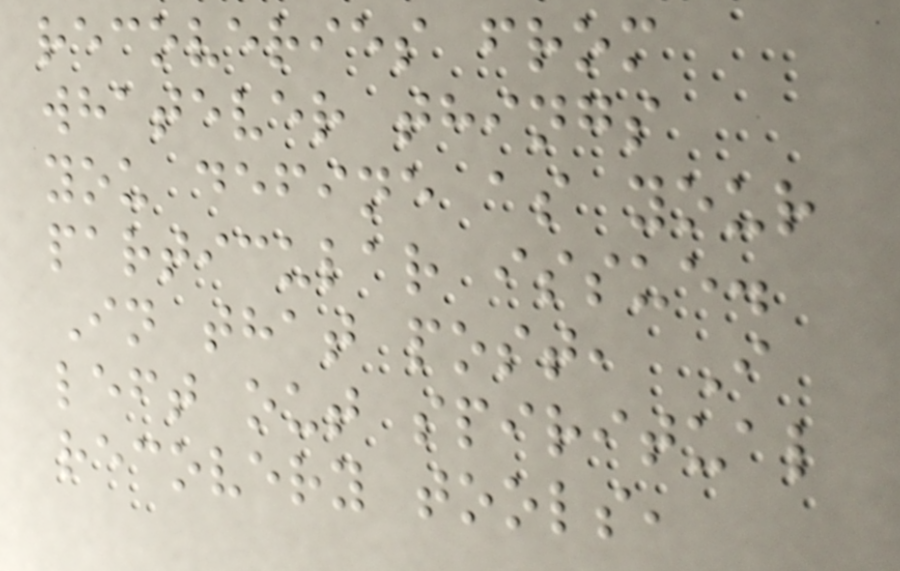recoveries from
whatever things
you define as your
particular issue.
In that post, I
left out spiritual
recovery tools,
